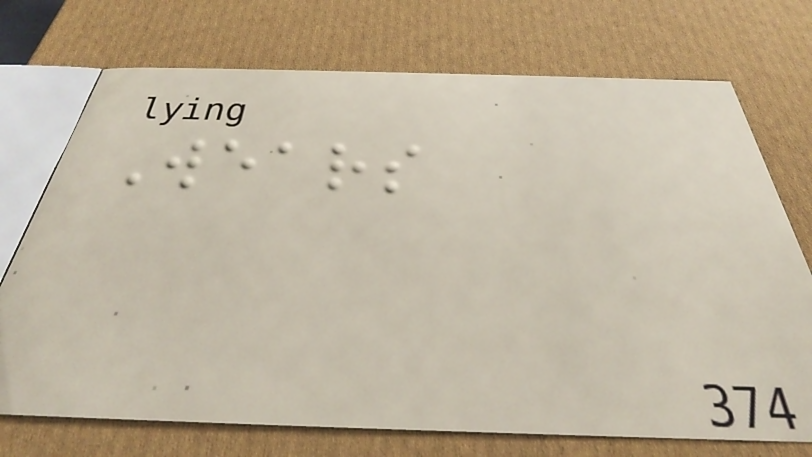Wears
